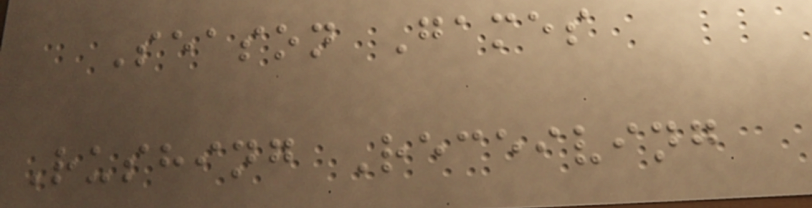Season Games
Rushing Receiving
